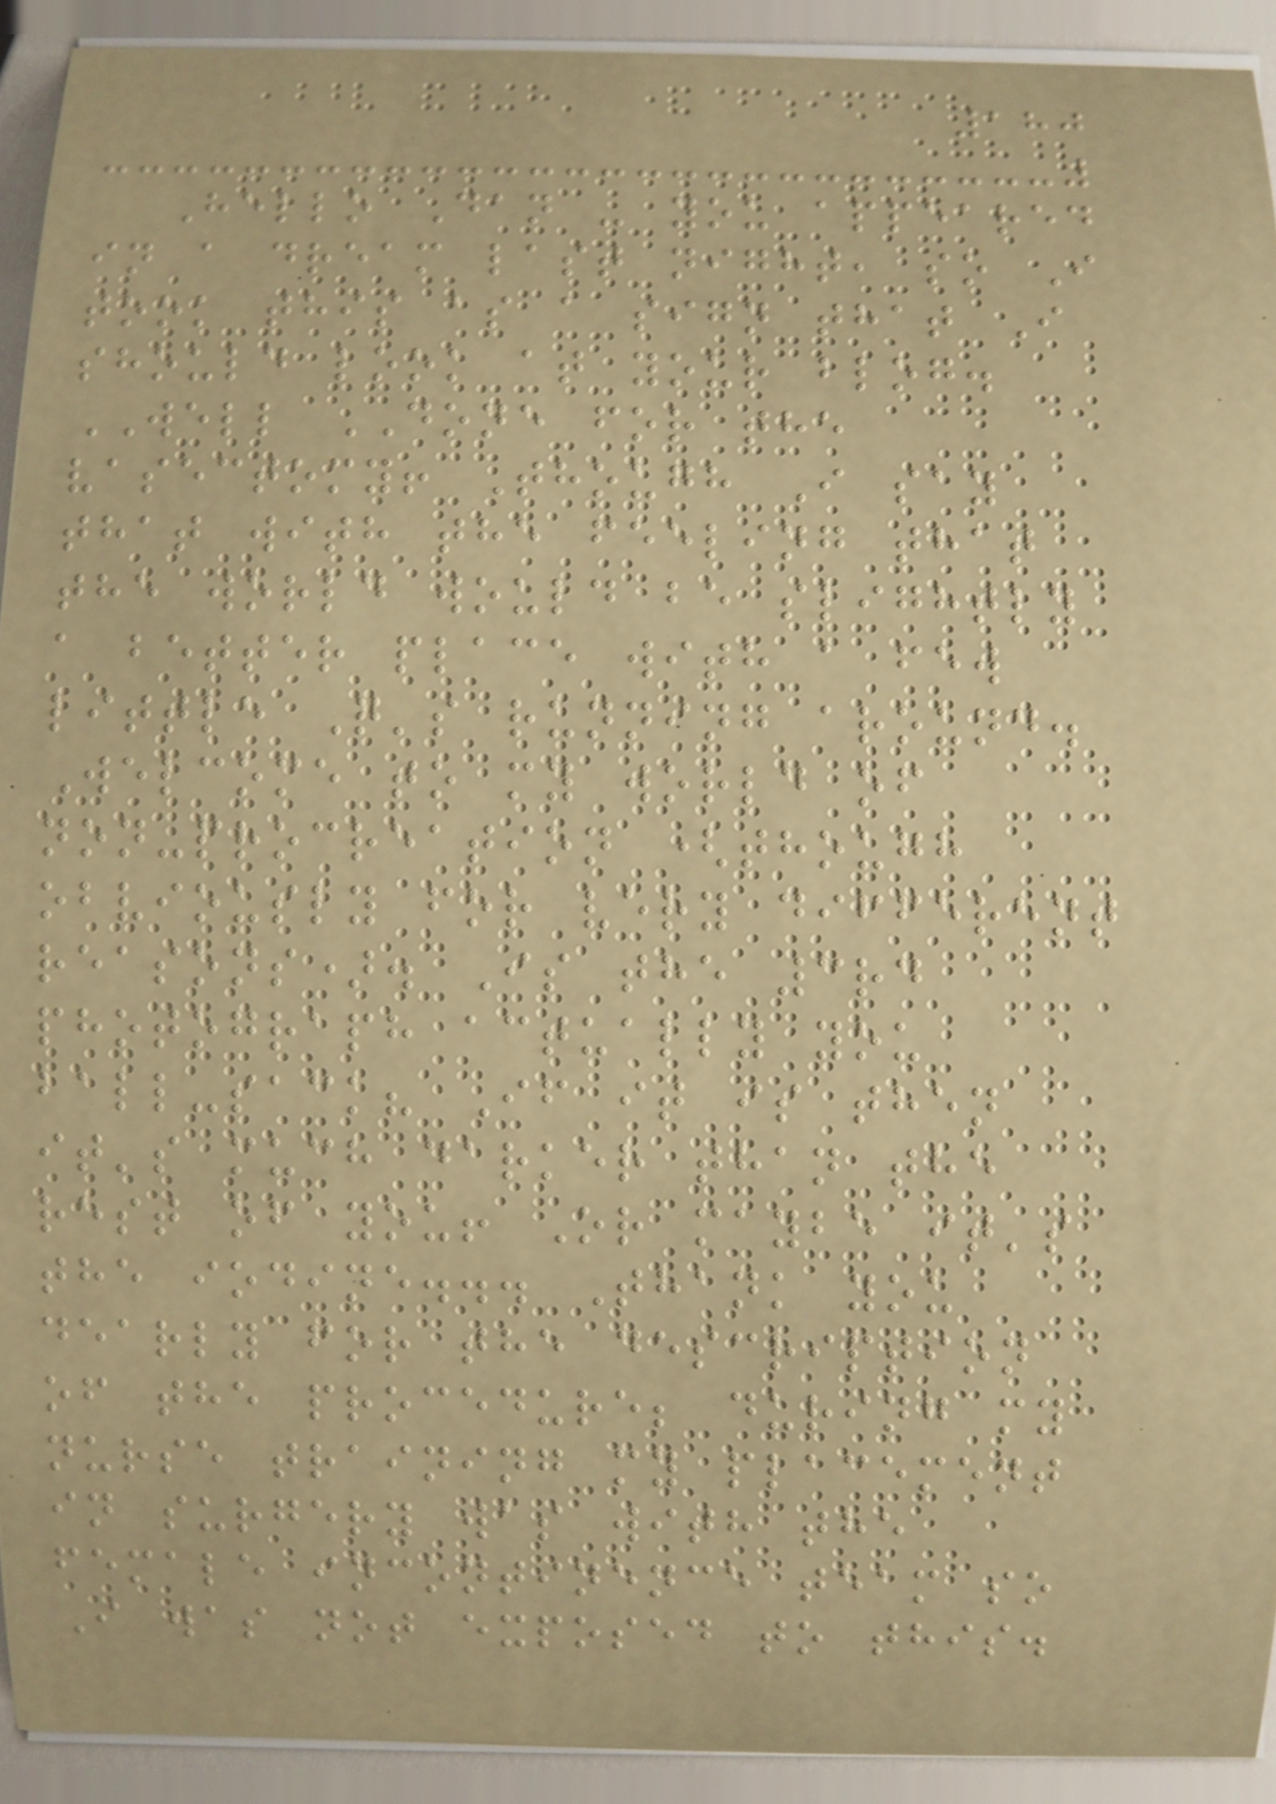180
Hello Dan - you appeared
in a dream last night, so I
took this as a sign that I
should look at your blog.
WELL DONE for the
vasectomy! Though I say
that with the feeling that
the world would be slightly
a better place with a few
little Q's running around.
Welcome to my world of
non-procreation (though
obviously for very different
reasons). Is the 3rd
photograph actually you
ball-sack? If it is then
it's much darker than the
rest of you! Or maybe it's
the iodine... Thank you
dearly for the description
of the procedure; during my
nurse training my placement
in surgery was with the
female incontinence team so
I was not exposed to this.
